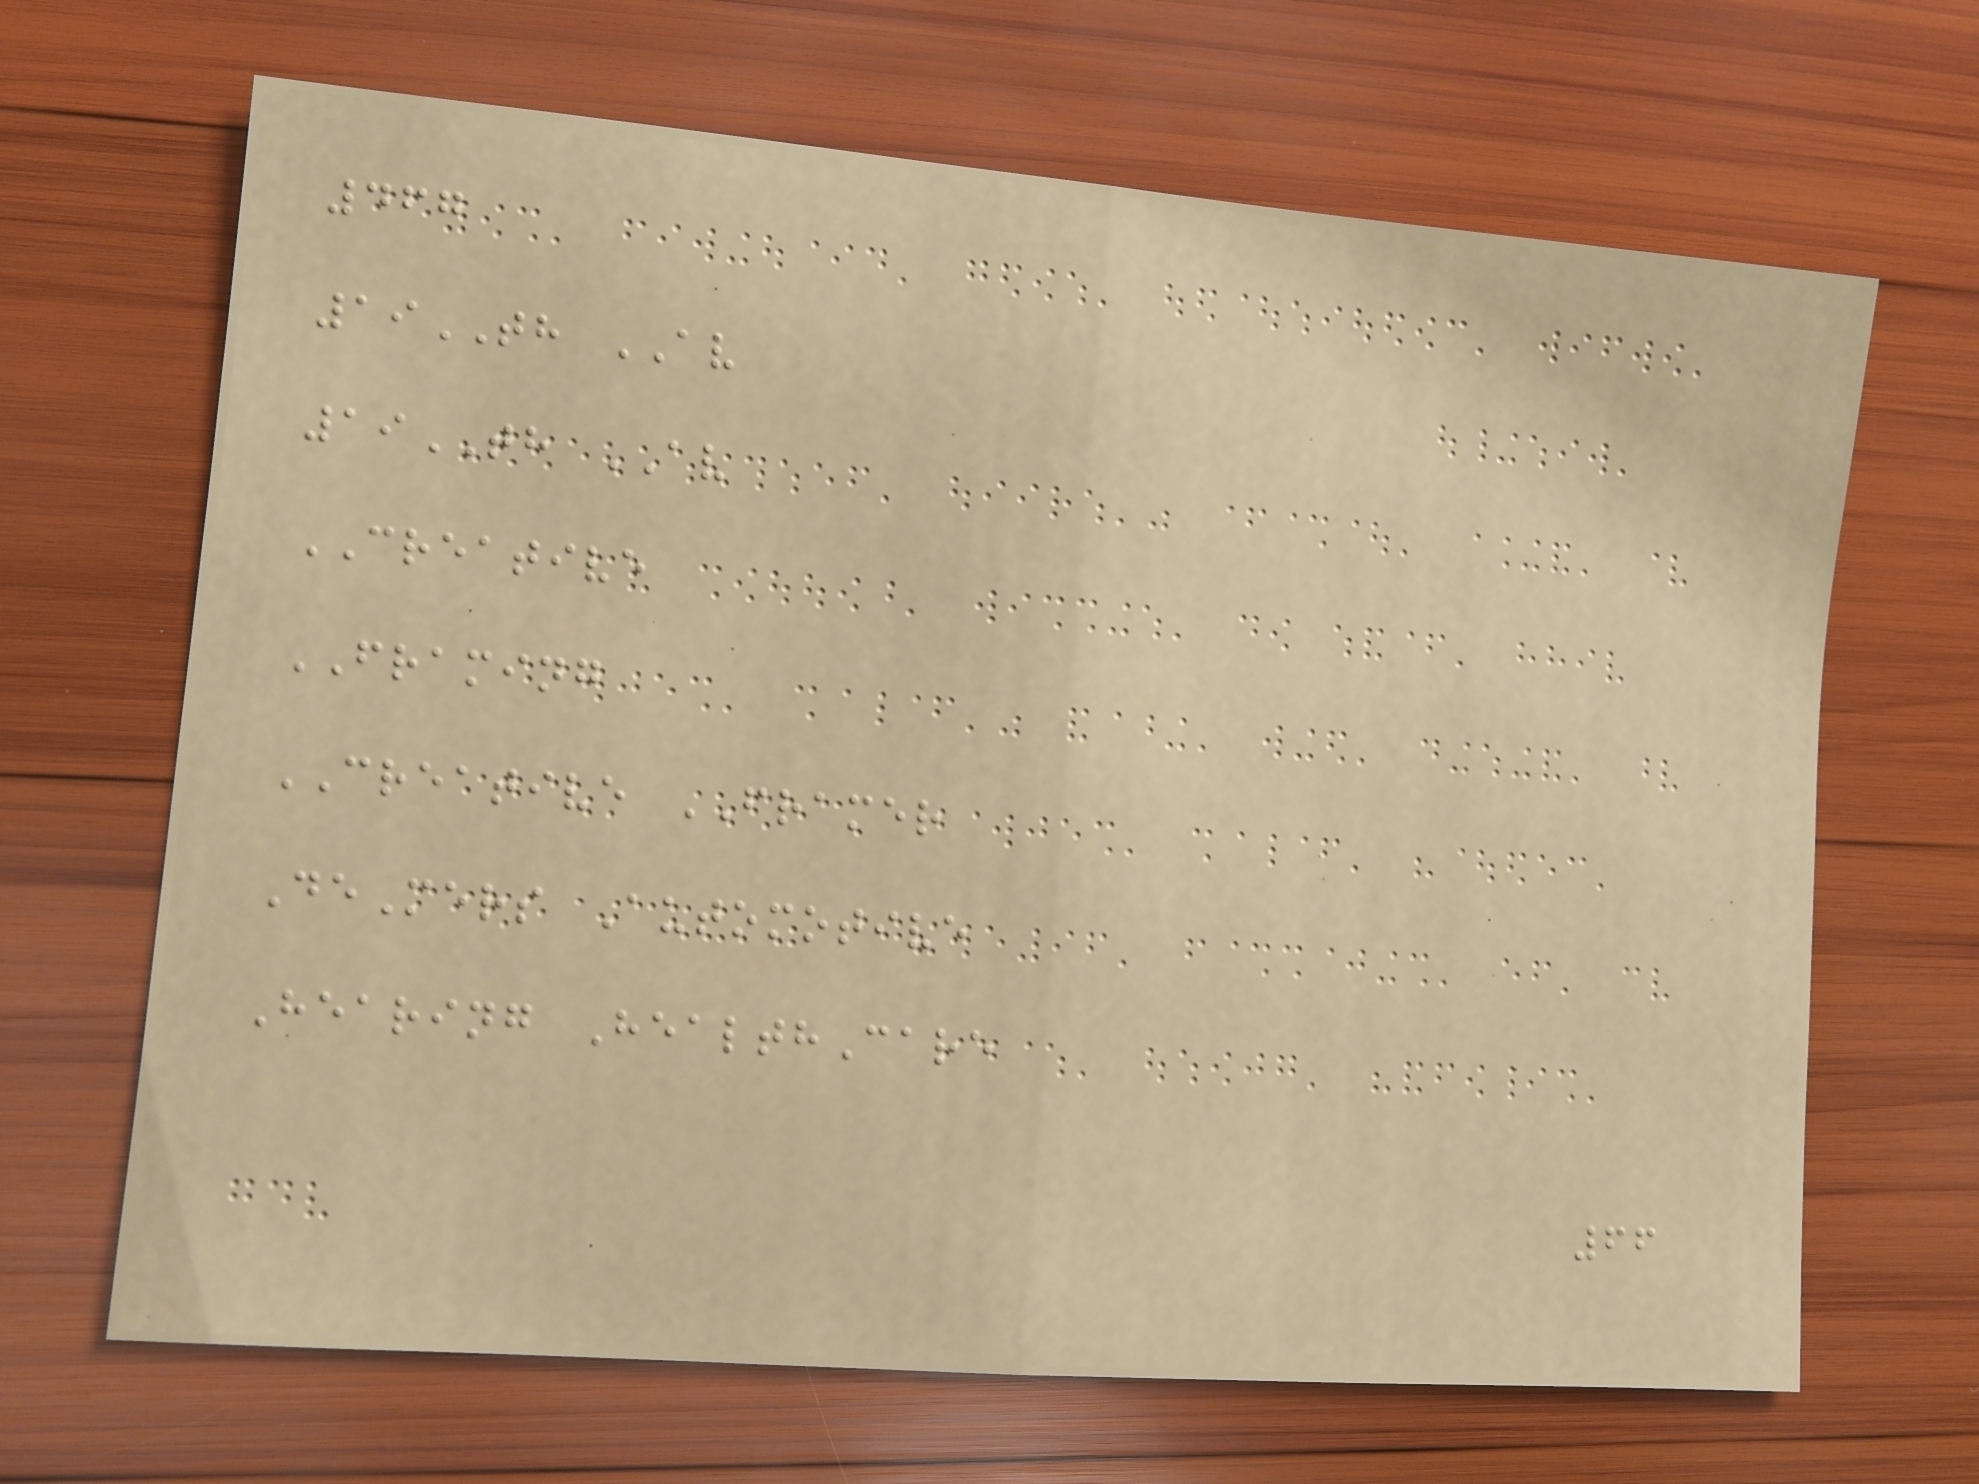467
19TH AV
19TH AV
CREATIVE
FRAMING
CREATIVE FRAMER
DeMers Automotive
Hearing HealthCare
66
